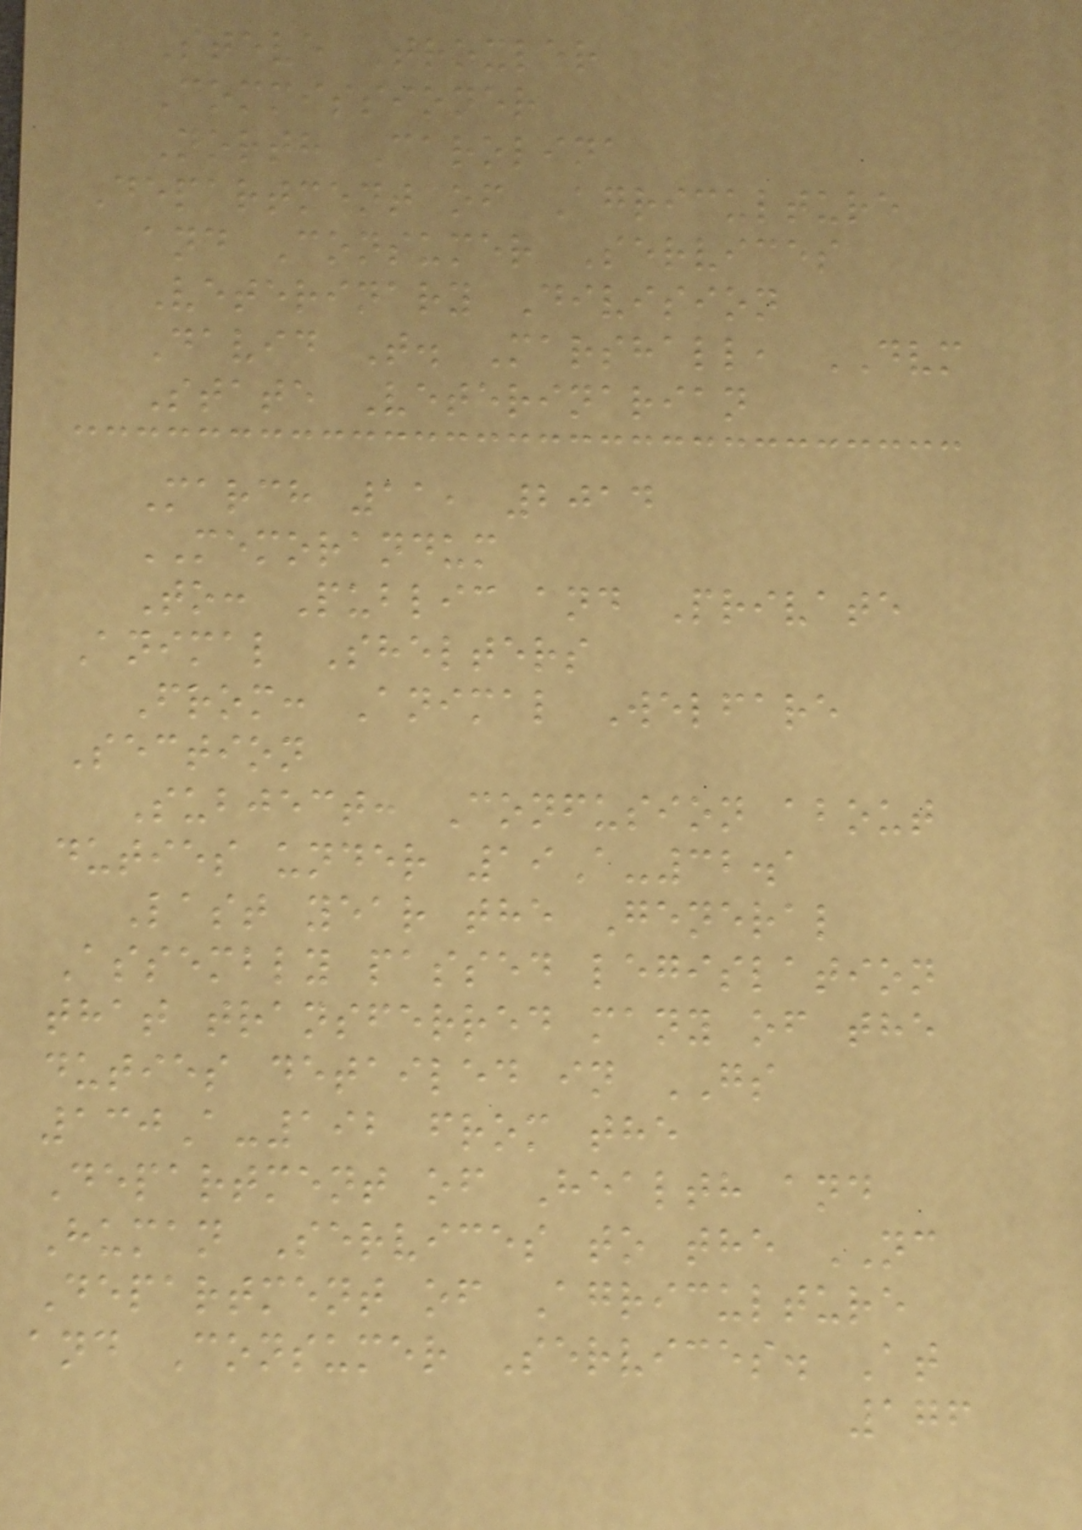Steve Troxler
Commissioner
North Carolina
Department of Agriculture
and Consumer Services
Veterinary Division
David T. Marshall, DVM
State Veterinarian
March 11, 2014
MEMORANDUM
To: Public and Private
Animal Shelters
From: Animal Welfare
Section
Subject: Confusion about
duties under 19A-32.1
Last year the General
Assembly passed legislation
that transferred many of the
duties detailed in GS
130A-192 from the
Department of Health and
Human Services to the NC
Department of Agriculture
and Consumer Services. At
176
